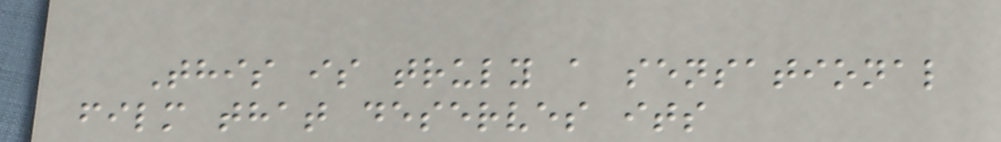This is truly a sensational
film that deserves its
